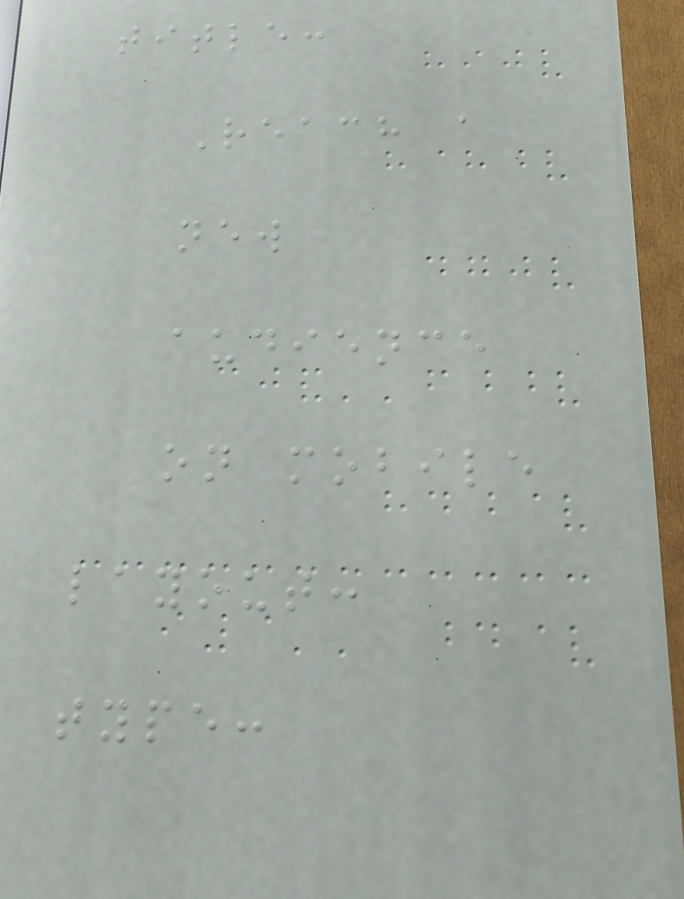title:
Reach a
new
audience
on mobile
layout:
type:
